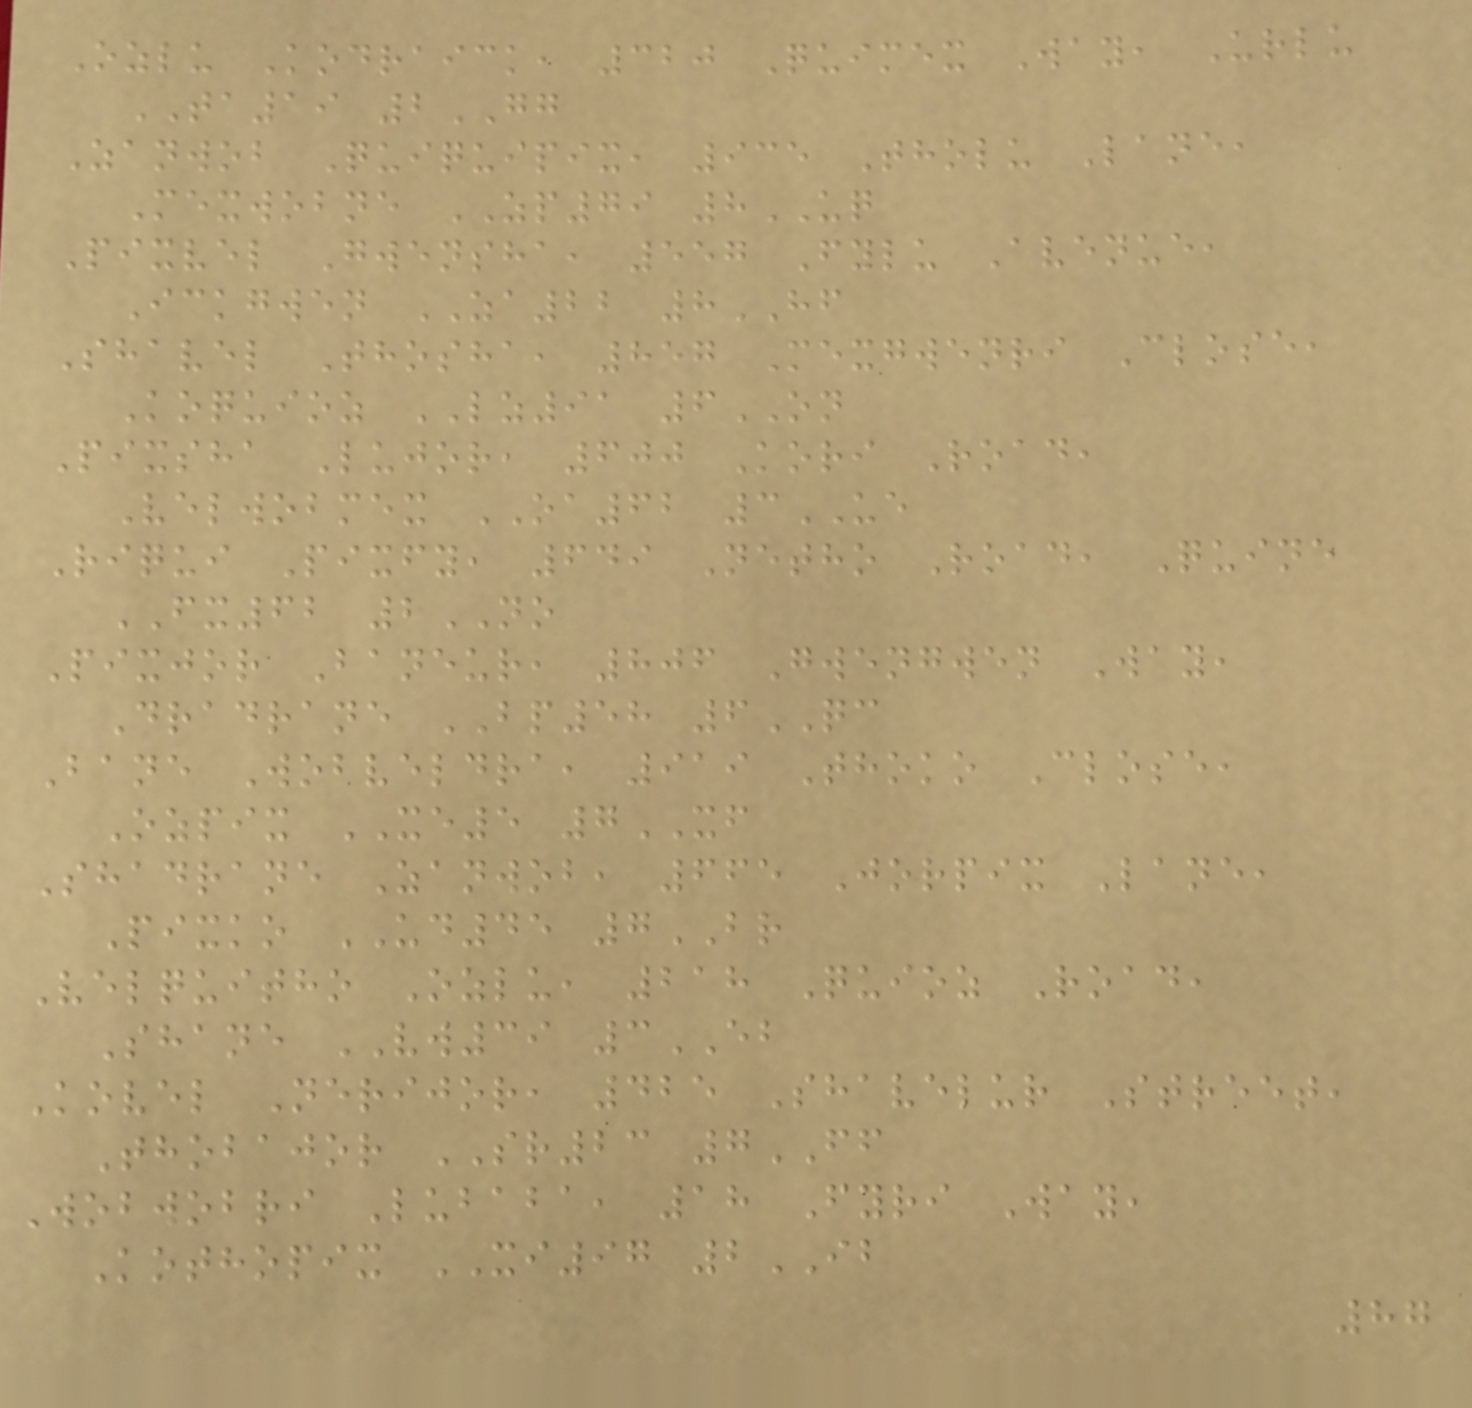Ozlu Kodraick, 320 Quimex Way, Urlu
TA19 2GG
Zanwob Quiquipix, 935 Tholu Lane,
Mexwobne ZP79 8UQ
Pixvel Gwensha, 557 Fylu Avenue,
Ickgwen ZA22 8HF
Shavel Thosha, 857 Mexgwenri Close,
Koquioz LZ91 6ON
Pixsha Lujor, 600 Kori Road,
Velwobmex OA62 3UE
Riqui Pixfy, 649 Netho Road, Quine
FX62 2NO
Pixjor Baneur, 806 Gwengwen Way,
Dradrane BP58 6QC
Bane Wobveldra, 919 Thoko Close,
Ozpix XE5 7XF
Shadrane Zanwob, 665 Jorpix Lane,
Pixko UD45 7BR
Velquitho Ozlu, 218 Quioz Road,
Shane VW39 3EB
Kovel Nerijor, 425 Shavelur Street,
Thobajor SR23 7FF
Wobwobri Lubaba, 18 Fyri Way,
Kothopix XI97 2IB
87
